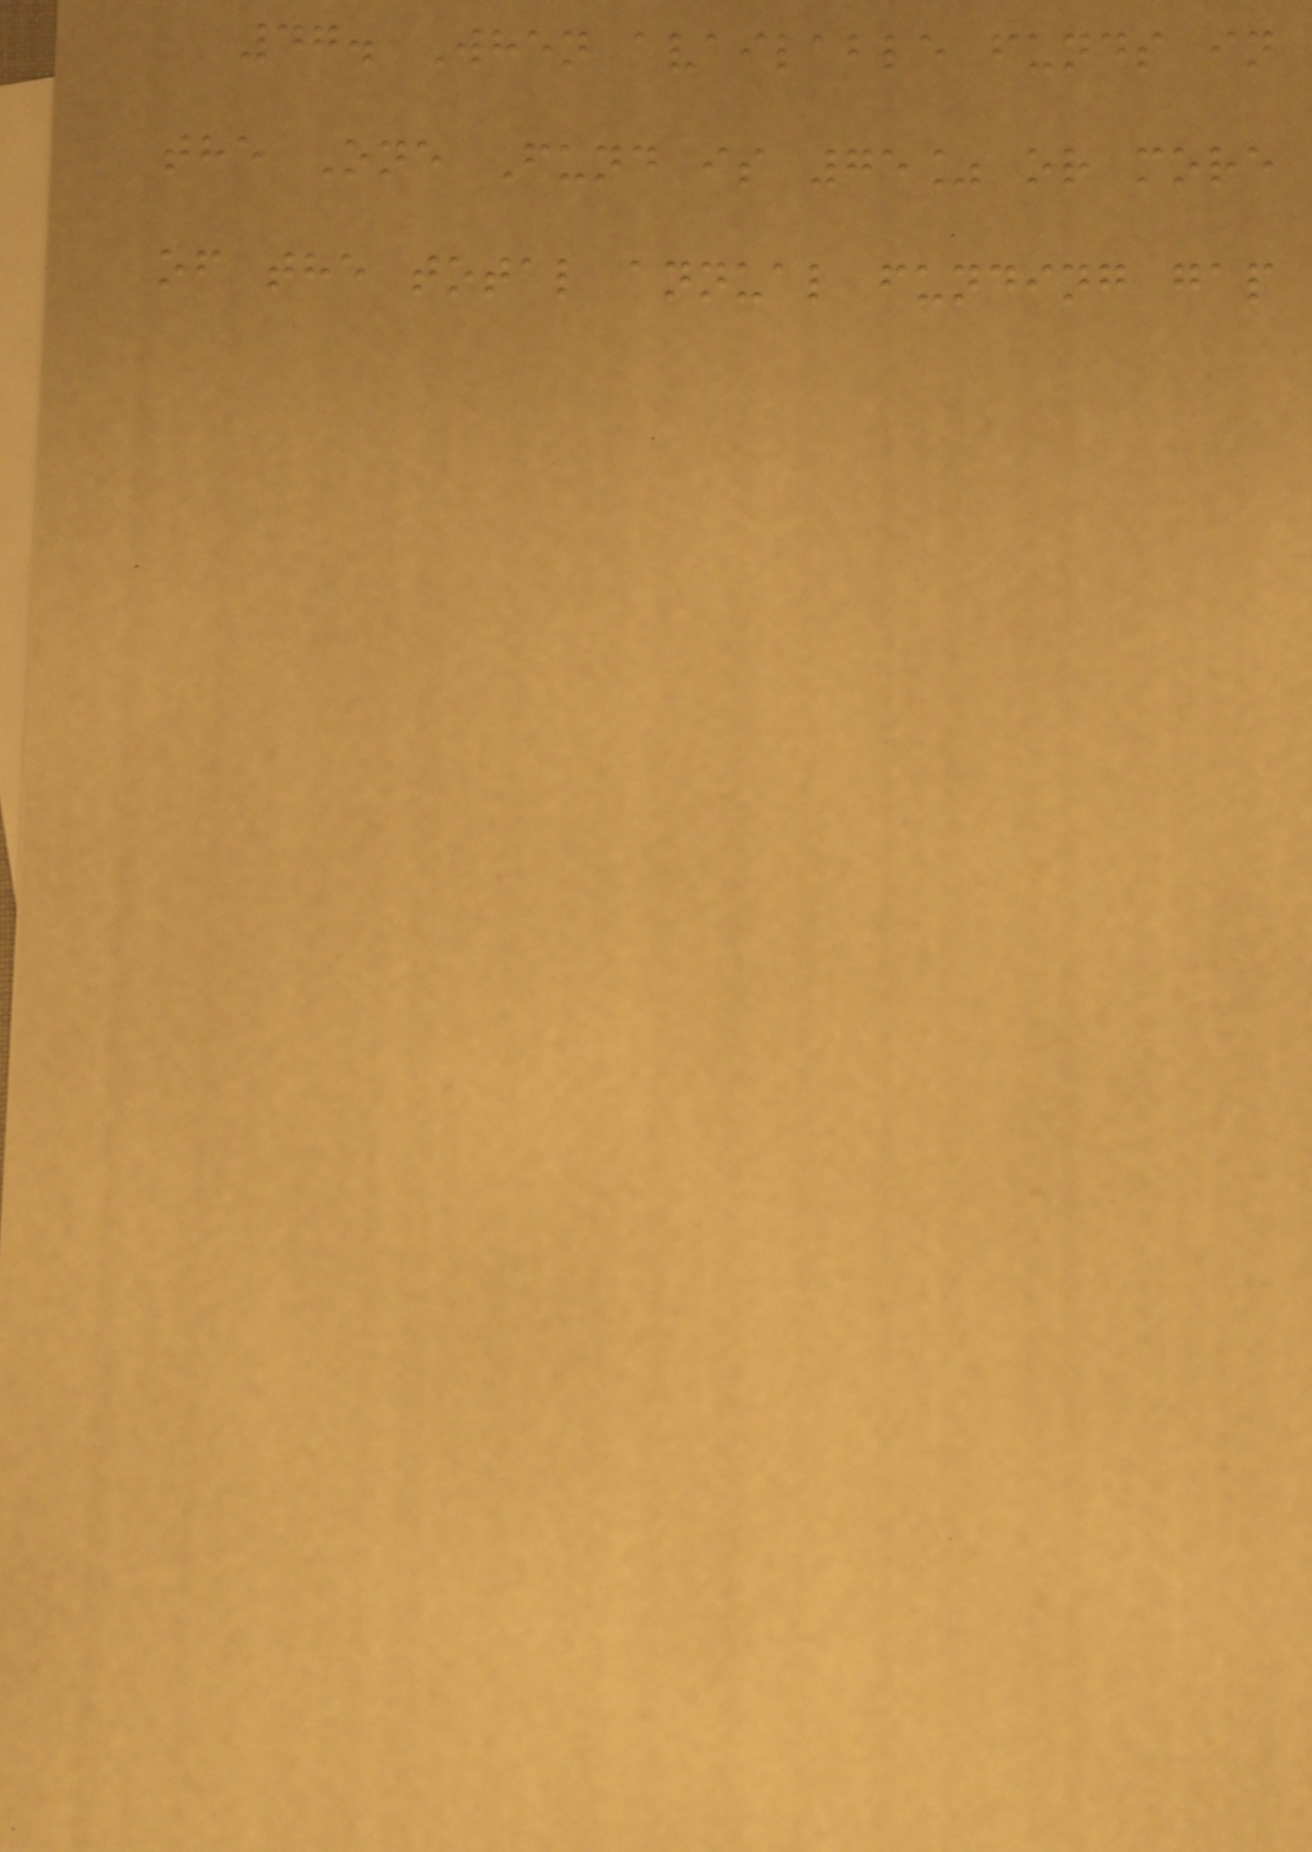47. When available funds in
the One Fund is 75% or more
of the total annual funding gap
